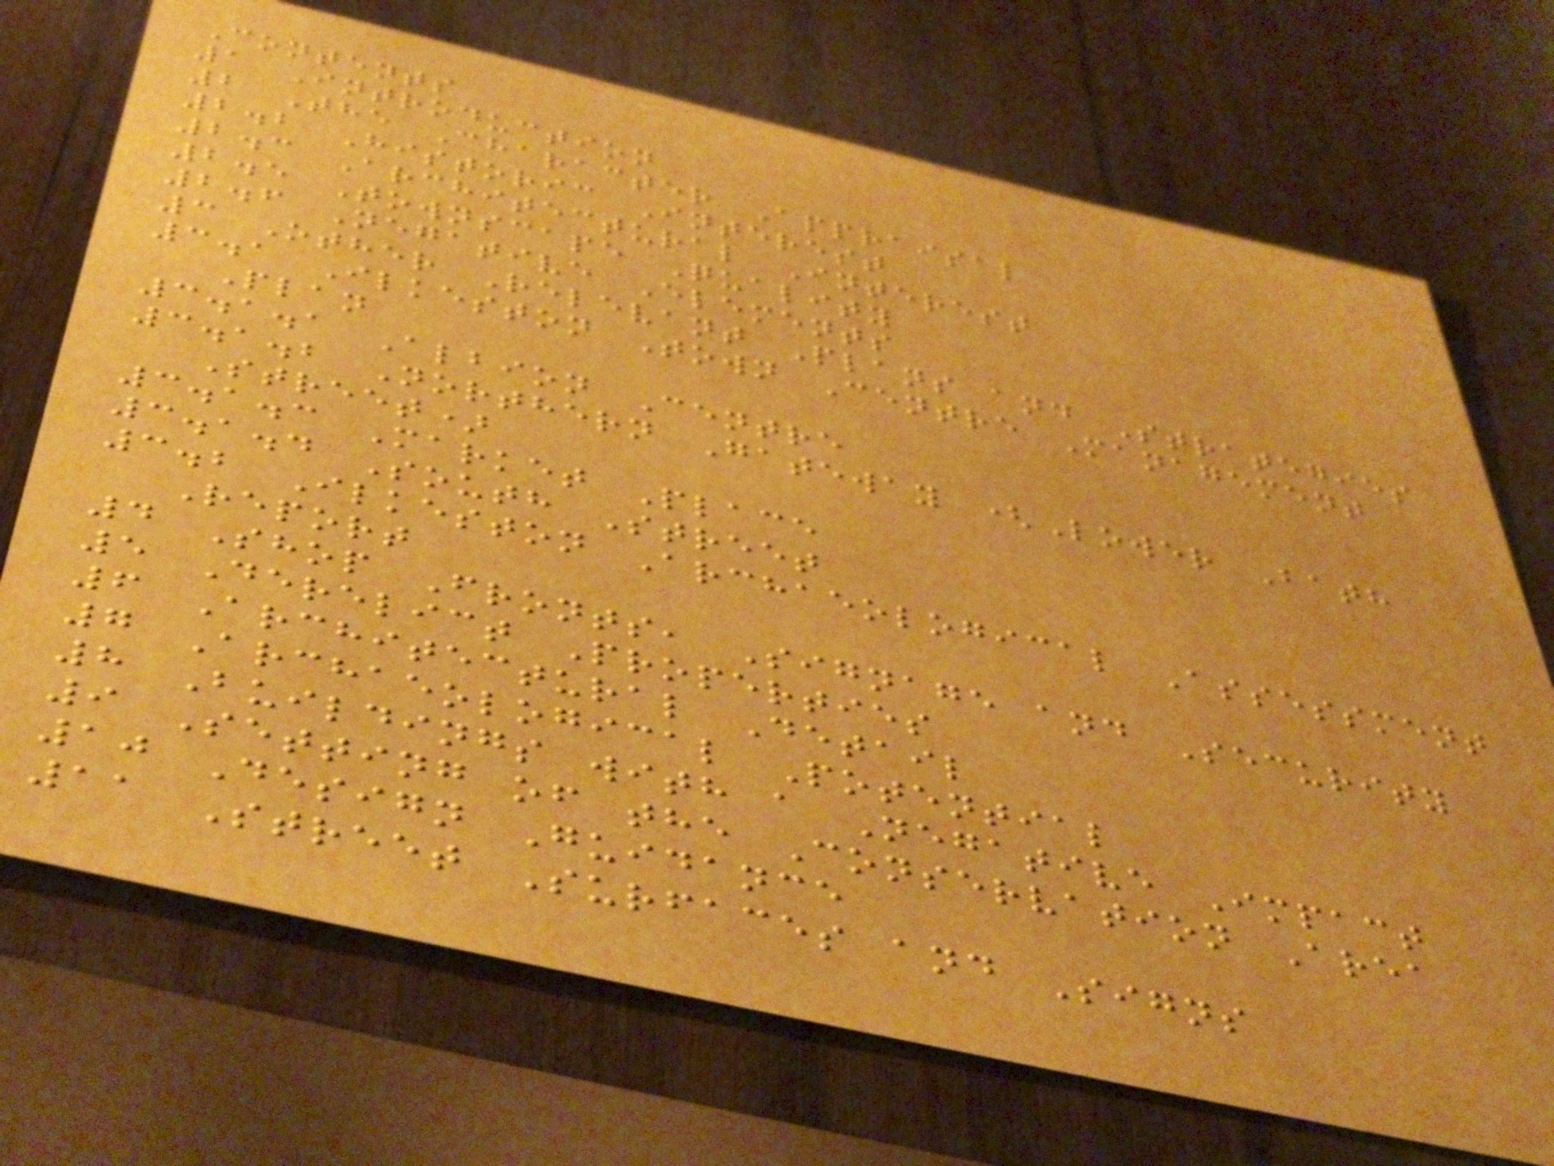Contents
1 Introduction
2 The Character Appraisal
2.2 Historic Interest
2.3 Architectural Interest
2.5 Townscape Quality
2.6 Negative Elements
3 Other Relevant Plans and Strategies
3.1 Ilkeston Town Centre Management
Plan
3.1.1 Albion Centre
3.1.2 Northern Gateway (Lower Bath
Street)
3.1.3 Market Place
3.1.4 South Street
3.2 Ilkeston Archaeological Assessment
Report
4 Shop Fronts, Signage and Security
5 Derelict Properties
6 Architectural Detail
7 Archaeological Potential
8 Buildings with a Negative Impact
9 Setting of the Conservation Area
10 Design Guidance
11 Street Surfaces and Signs
